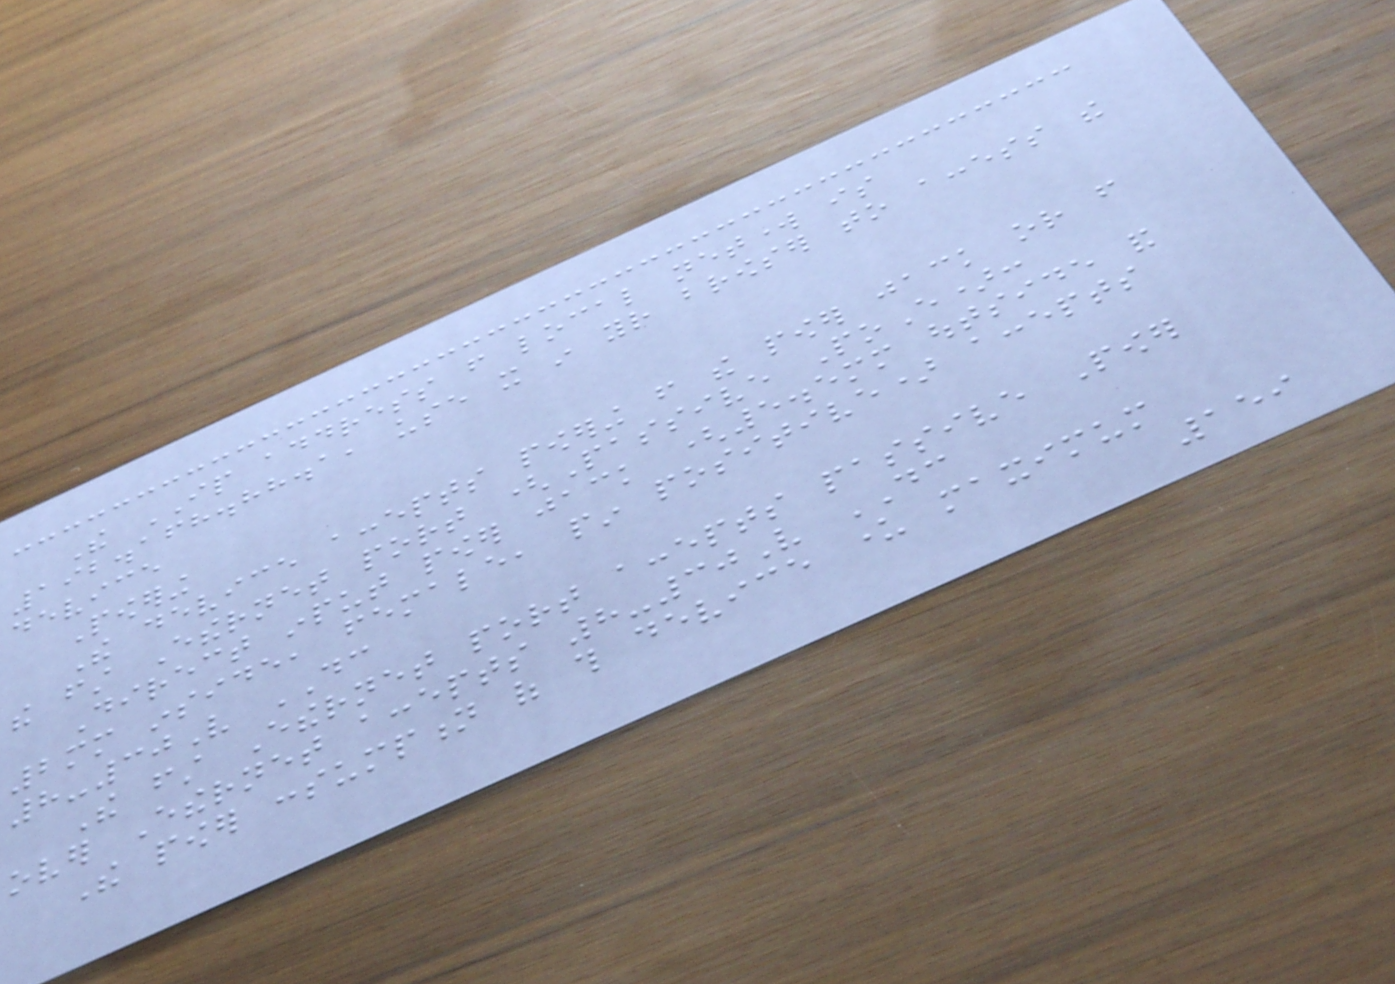The IP address from local network is
192.168.88.1, use it in your browser to access the
device
Powering
The device accepts powering from the power jack or from
the first Ethernet port (Passive PoE):
Direct input power jack (5.5mm outside and
2mm inside, female, pin positive) accepts
8-30V DC
The first Ethernet port accepts passive Power
over Ethernet accepts 8-30V DC
The power consumption of this device under maximum
159
